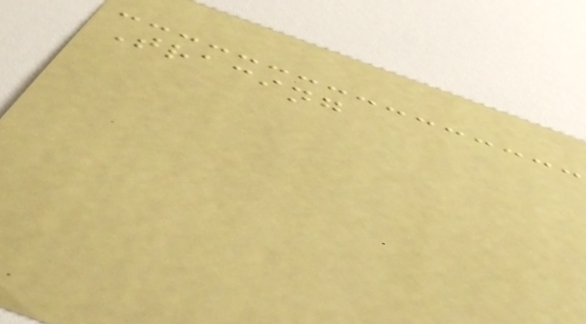Tracing
